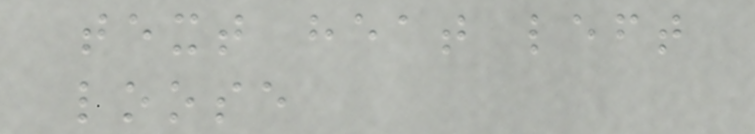text heat left
loose
